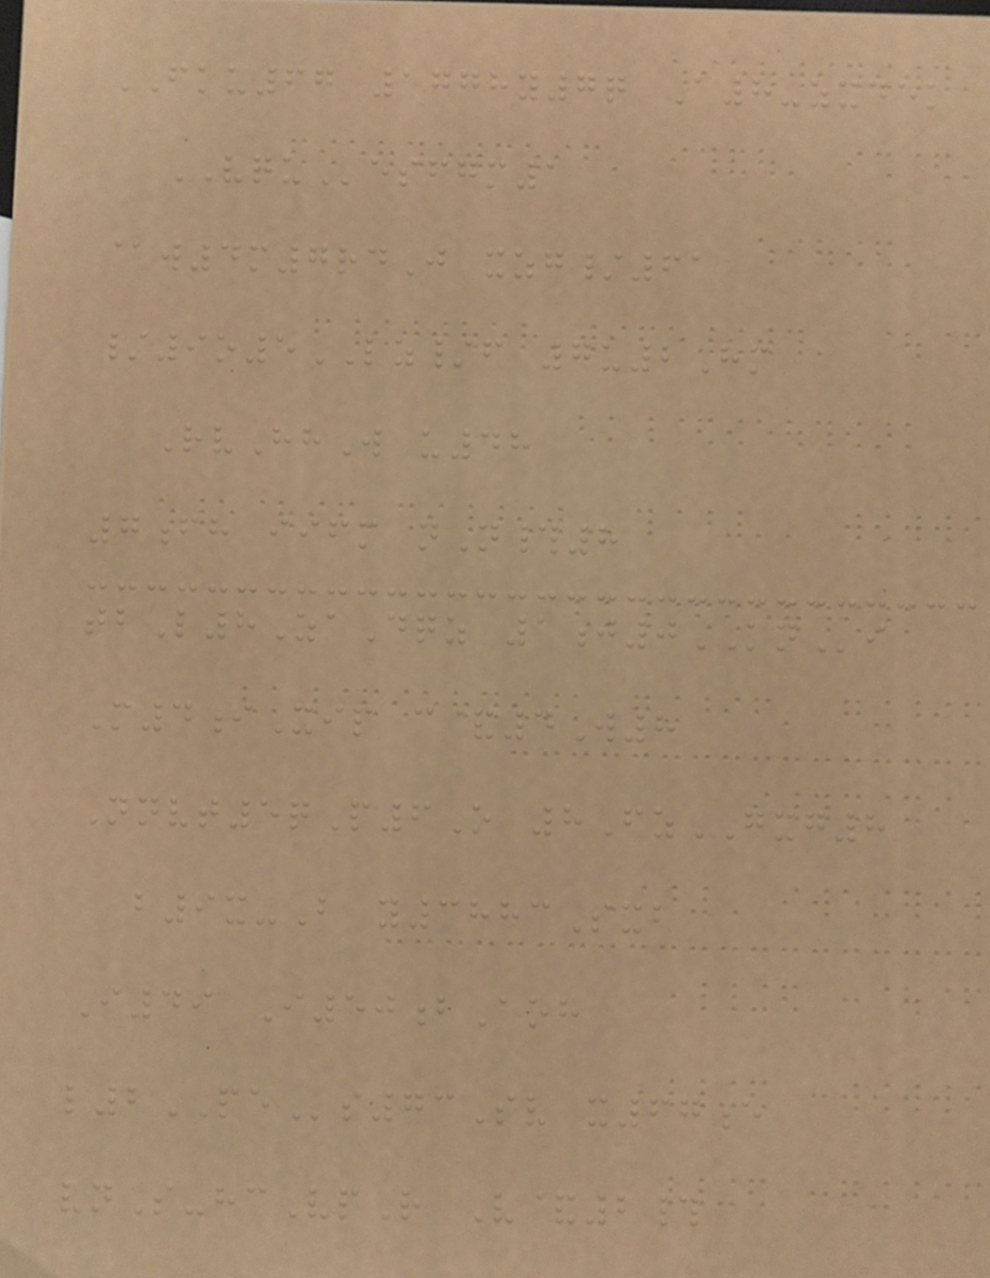FKU67 1778y7q A8-zxdek
VQUesfgm1
@w4m7rdJ xzg/61
/9o5LZ/f 7u2Hm
RvHhW u48
7fh iifm nN#8
tbL8ZaDqz 1j0KNi
M4iXip c&4W8
Nnvt5qP6O 8FzGXG8
b9x-B y3883Sxb
I49 I50bAoh
l2PEs73Sv x67e
vnS-hcVpR V&2#
